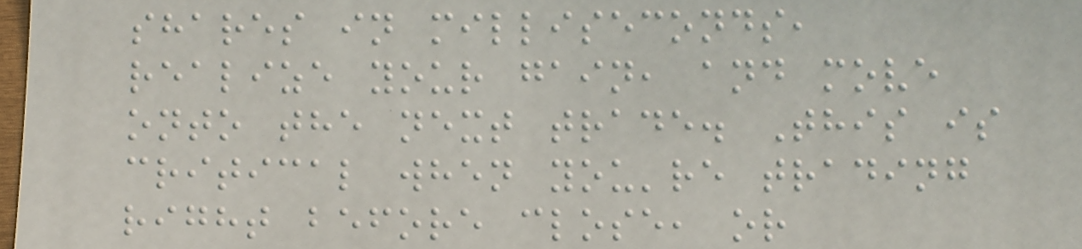shares in milliseconds,
realize your gain, and move
onto the next trade. This is
critical when you're trading
right before close, or
